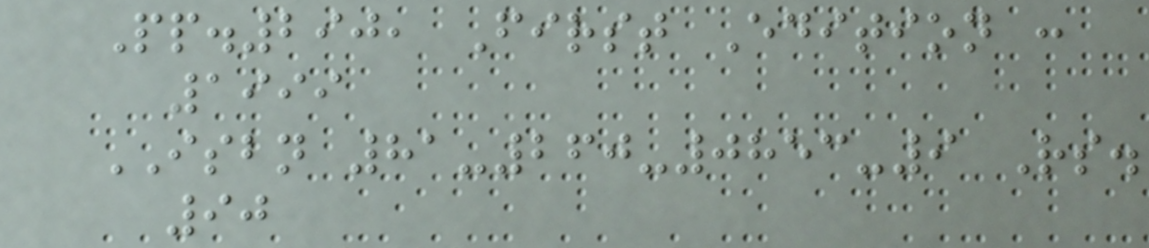Pp.290, First Edition :
1999
ISBN 81-260-0853-9 Rs.
90
